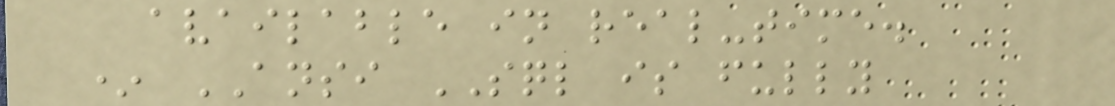available in real-time.
* ANSI SQL is fully
